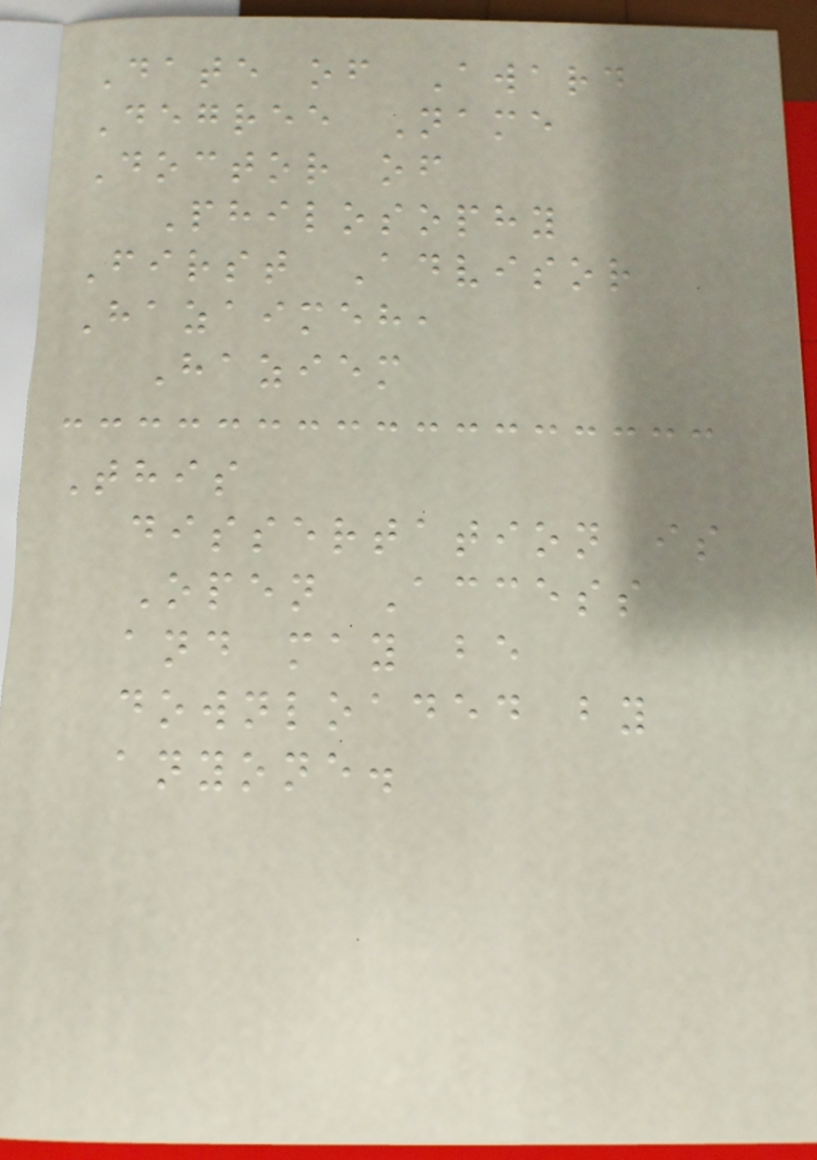Date of Award
Degree Name
Doctor of
Philosophy
First Advisor
Hazaimeh,
Haziem
This
dissertation is
Open Access
and may be
downloaded by
anyone.
